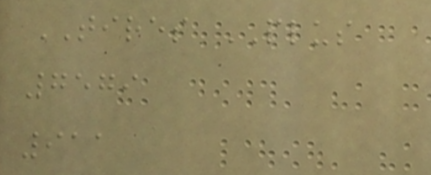TIRES PLUS
7579
911
